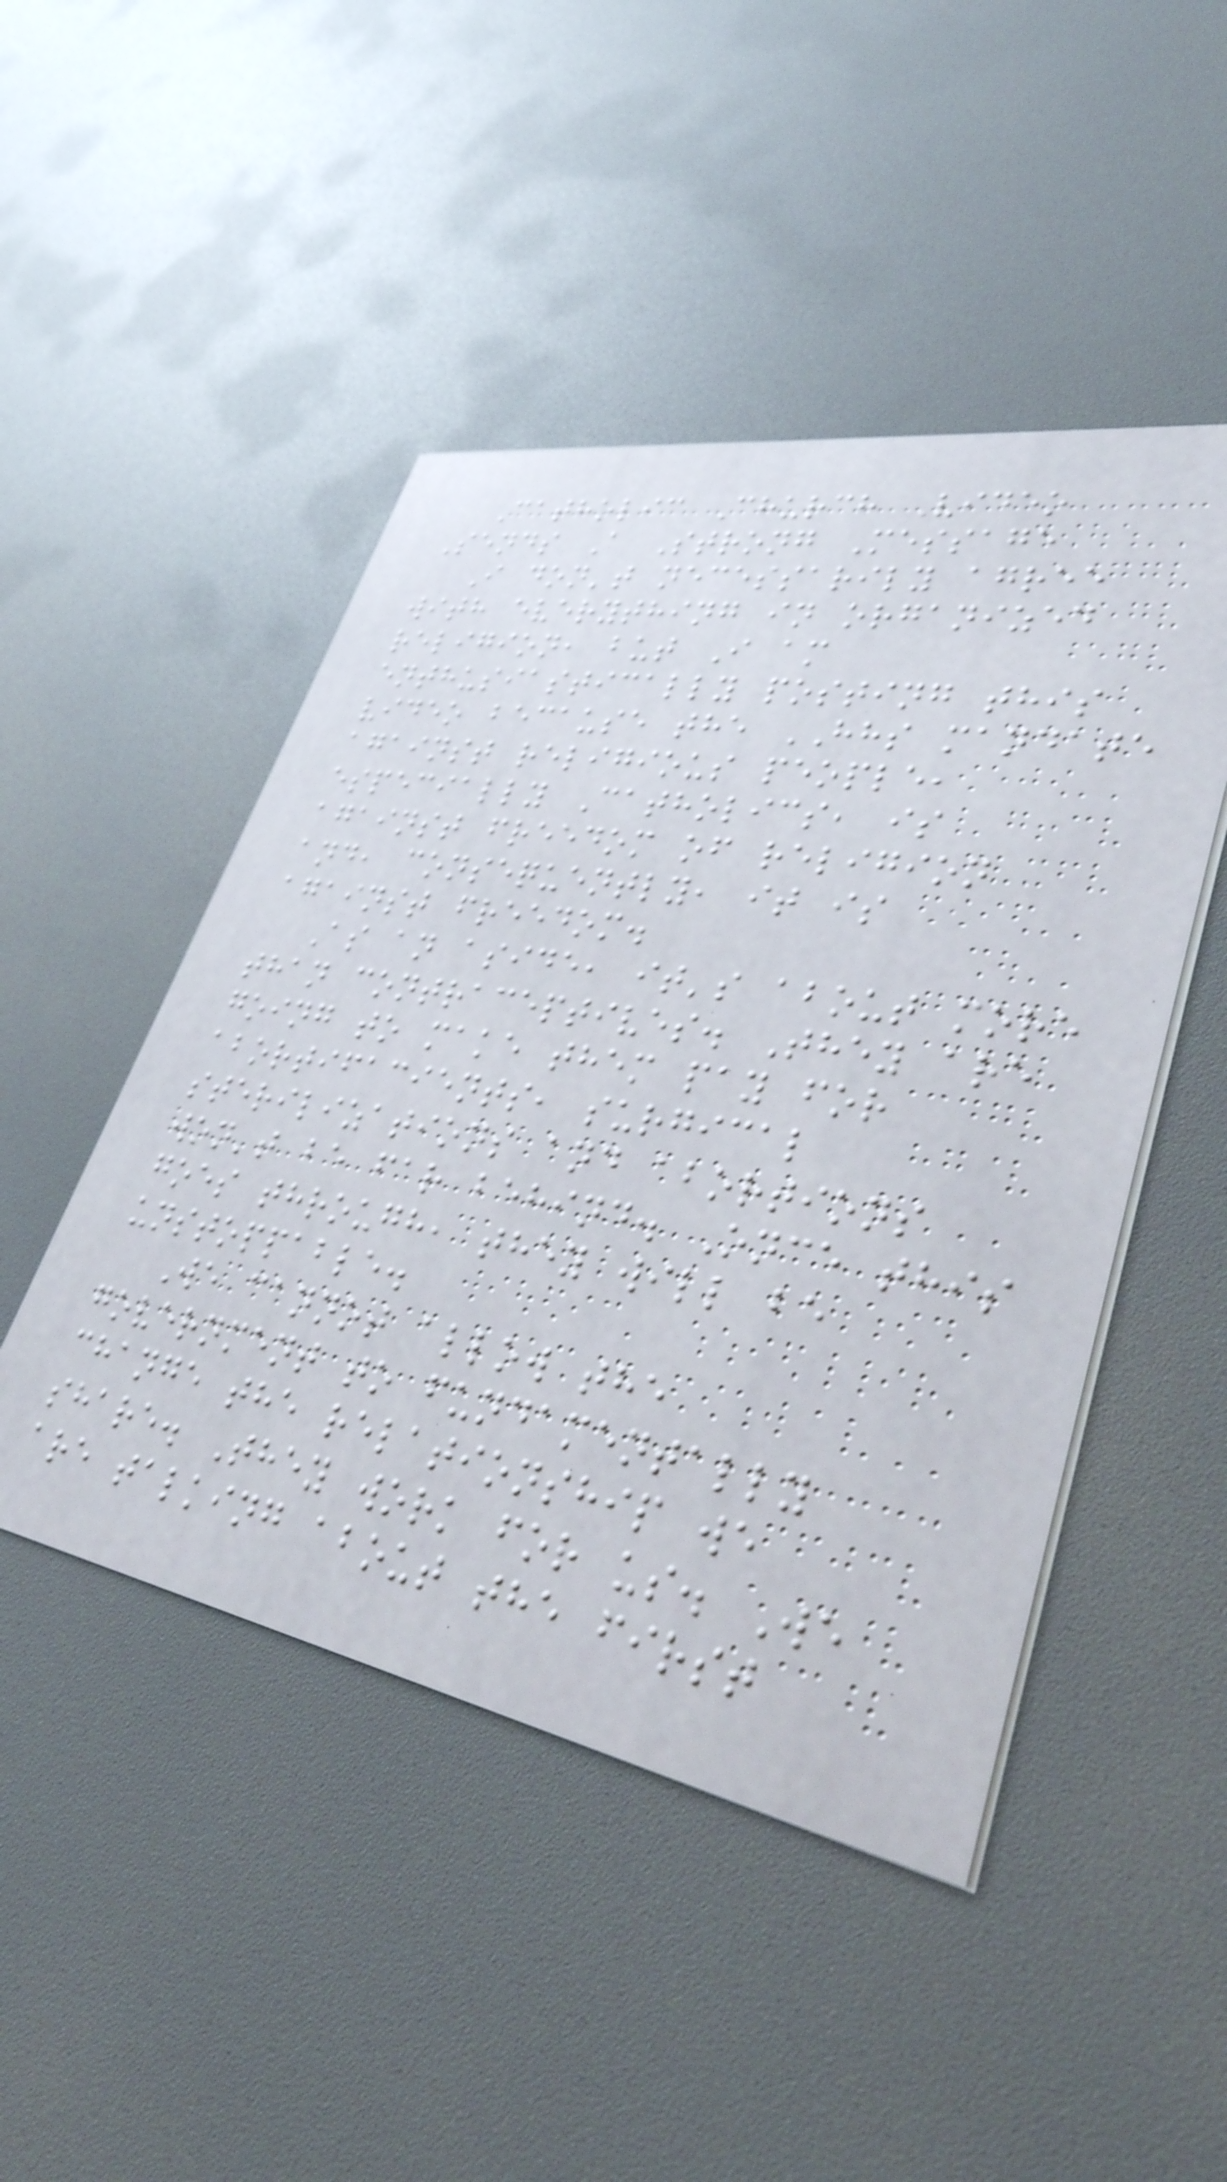Catholic Church Video
Sends A Strong Message
I don't necessarily agree
with everything in organized
religion, but I am
enthusiastically posting this
video because the HHS mandate
against religious people,
especially Catholics, is
against freedom of religion
and, consequently, it is
against freedom.
As an aside, it's about more
than contraceptives. They are
going to make them pay for
abortifacients, surgical
sterilizations and abortions
won't be far behind. Once this
goes through, they will be
unstoppable.
We cannot allow the
government to fundamentally
change the relationship we
share. They work for us. We
are talking about the first
